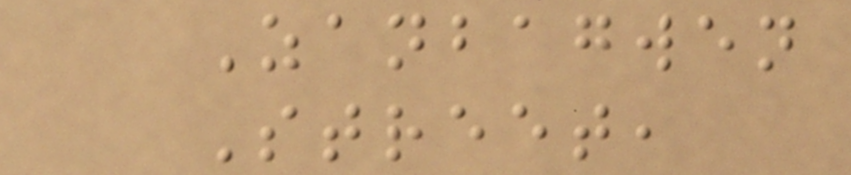Zanbagwen
Street,
